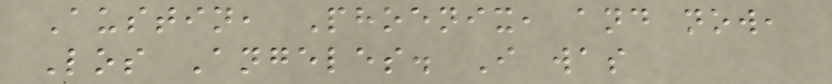Austin, Phoenix, and now,
Los Angeles. I was
